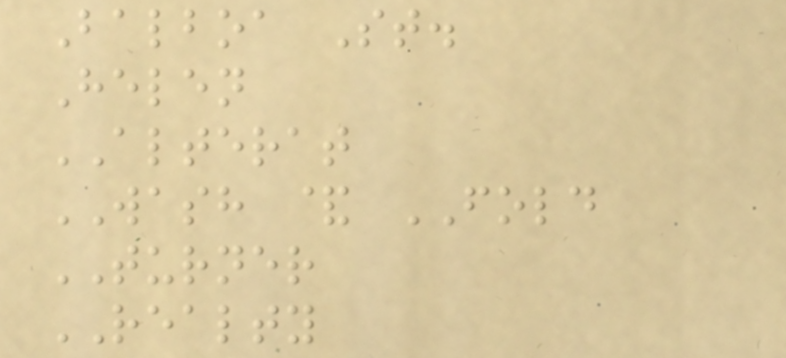Balboa St.
Helen
ALTERAT
WASH & FOLD
TURNER
REALTY
